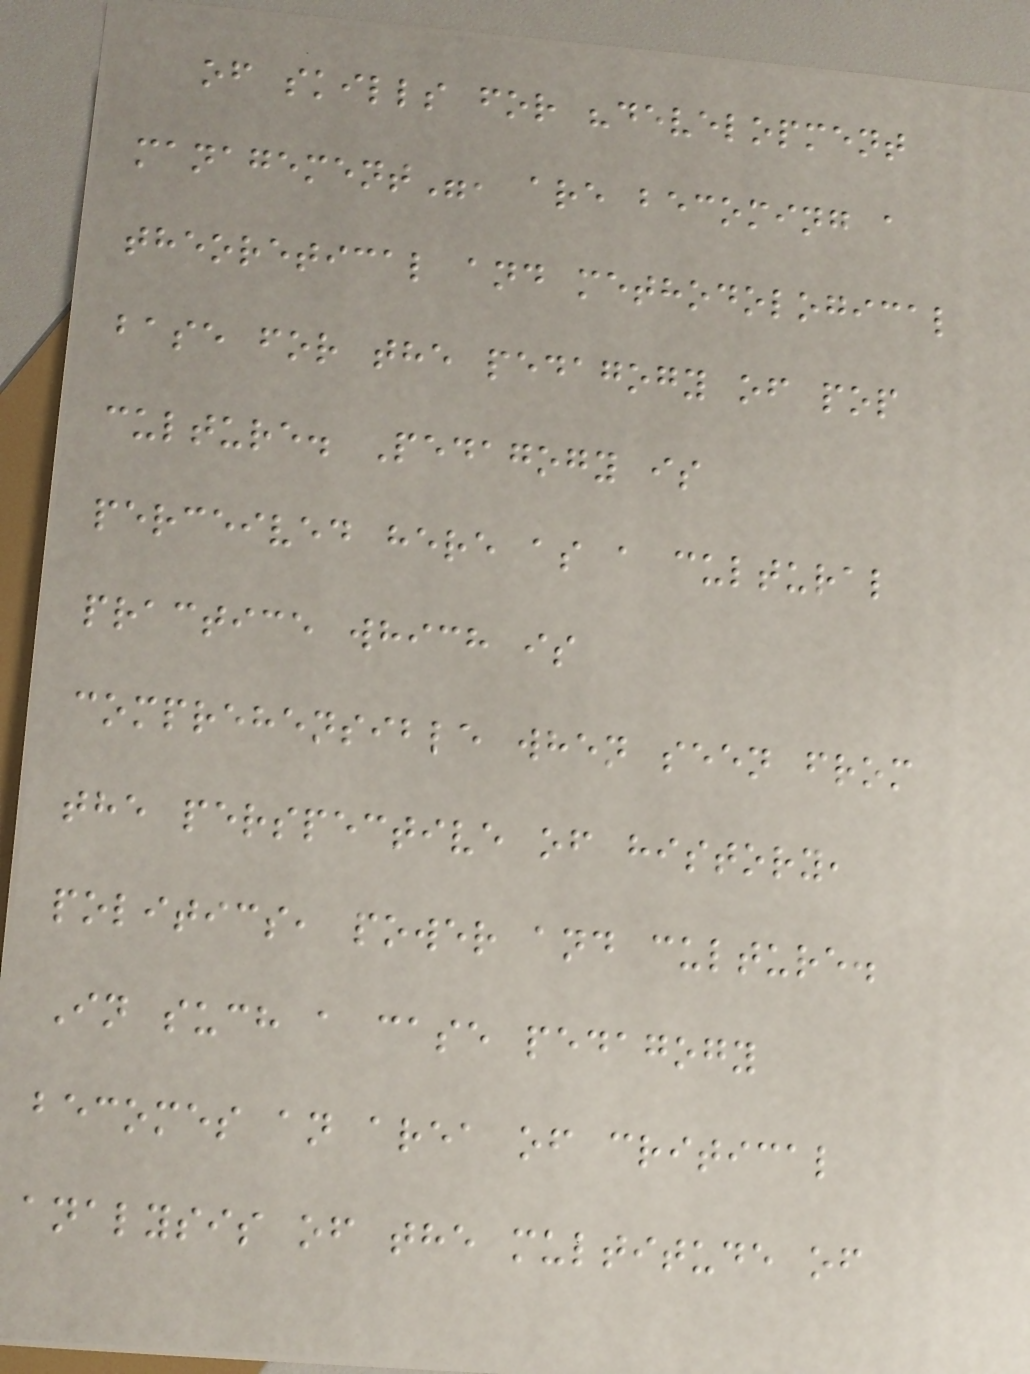of skills for "development
management", are becoming a
theoretical and methodological
base for the pedagogy of pop
culture. Pedagogy is
perceived here as a cultural
practice which is
comprehensible when seen from
the perspective of history,
politics, power and culture.
In such a case pedagogy
becomes an area of critical
analysis of the multitude of
